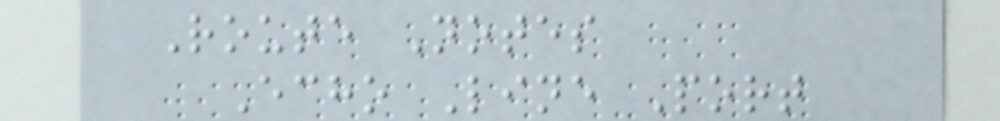Route Notes
Echo Line Port
